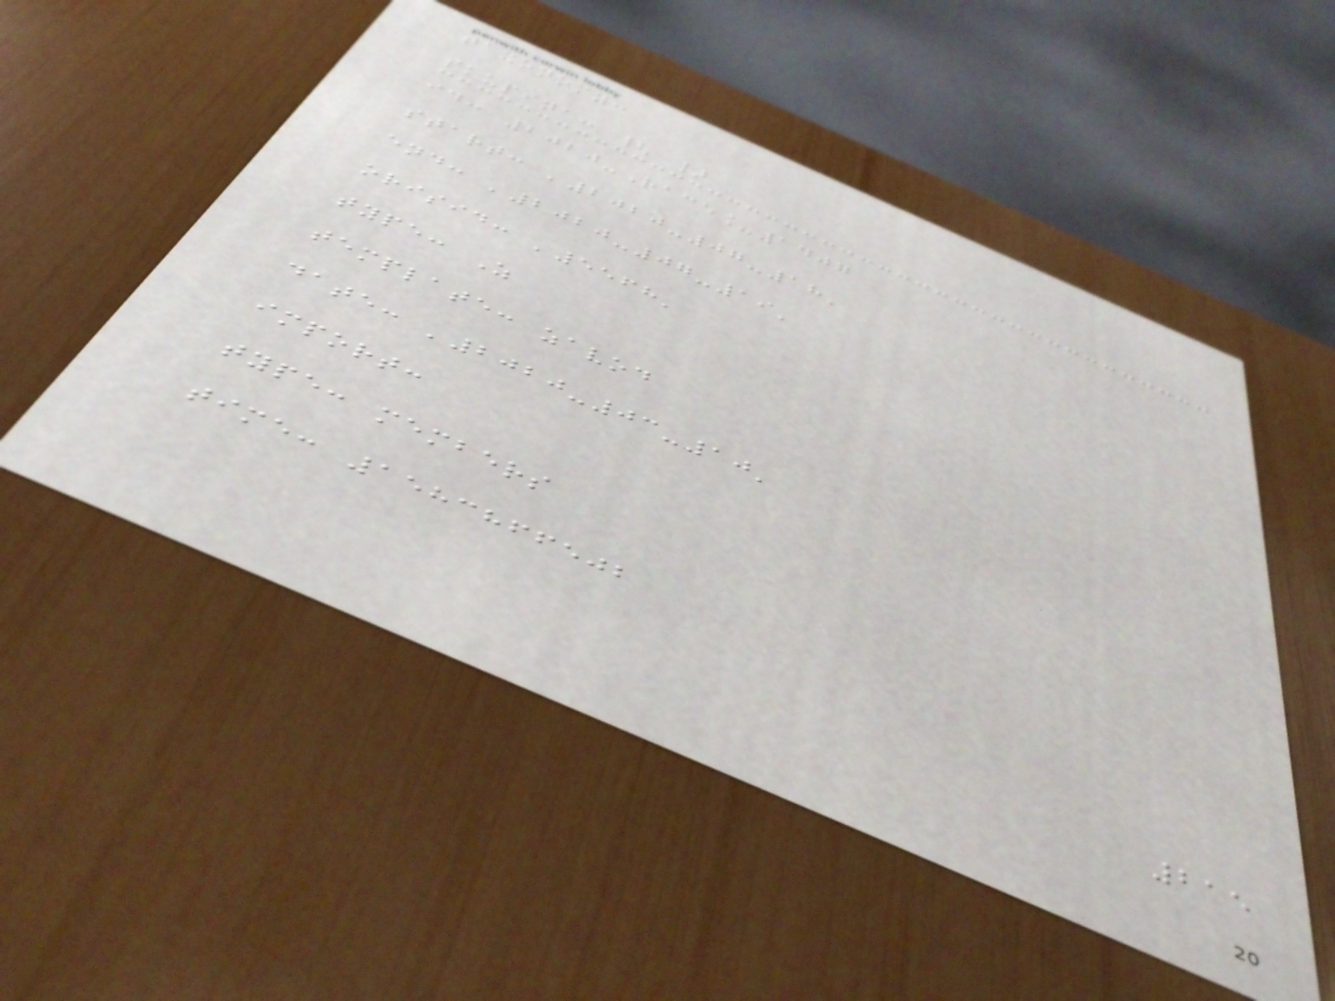taxonomy:
skupina: { }
id: 2020-Race_1407
start: '2020-07-18'
end: '2020-07-19'
orisid: '5568'
type: Z
template: zavod
date: '2020-03-10'
import:
type: members
time: 1583866502
215
